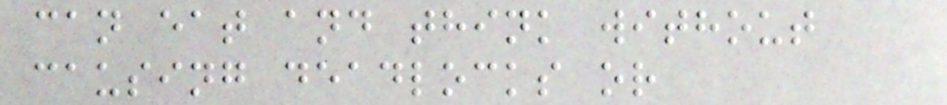can eat and think without
causing deadlocks or
